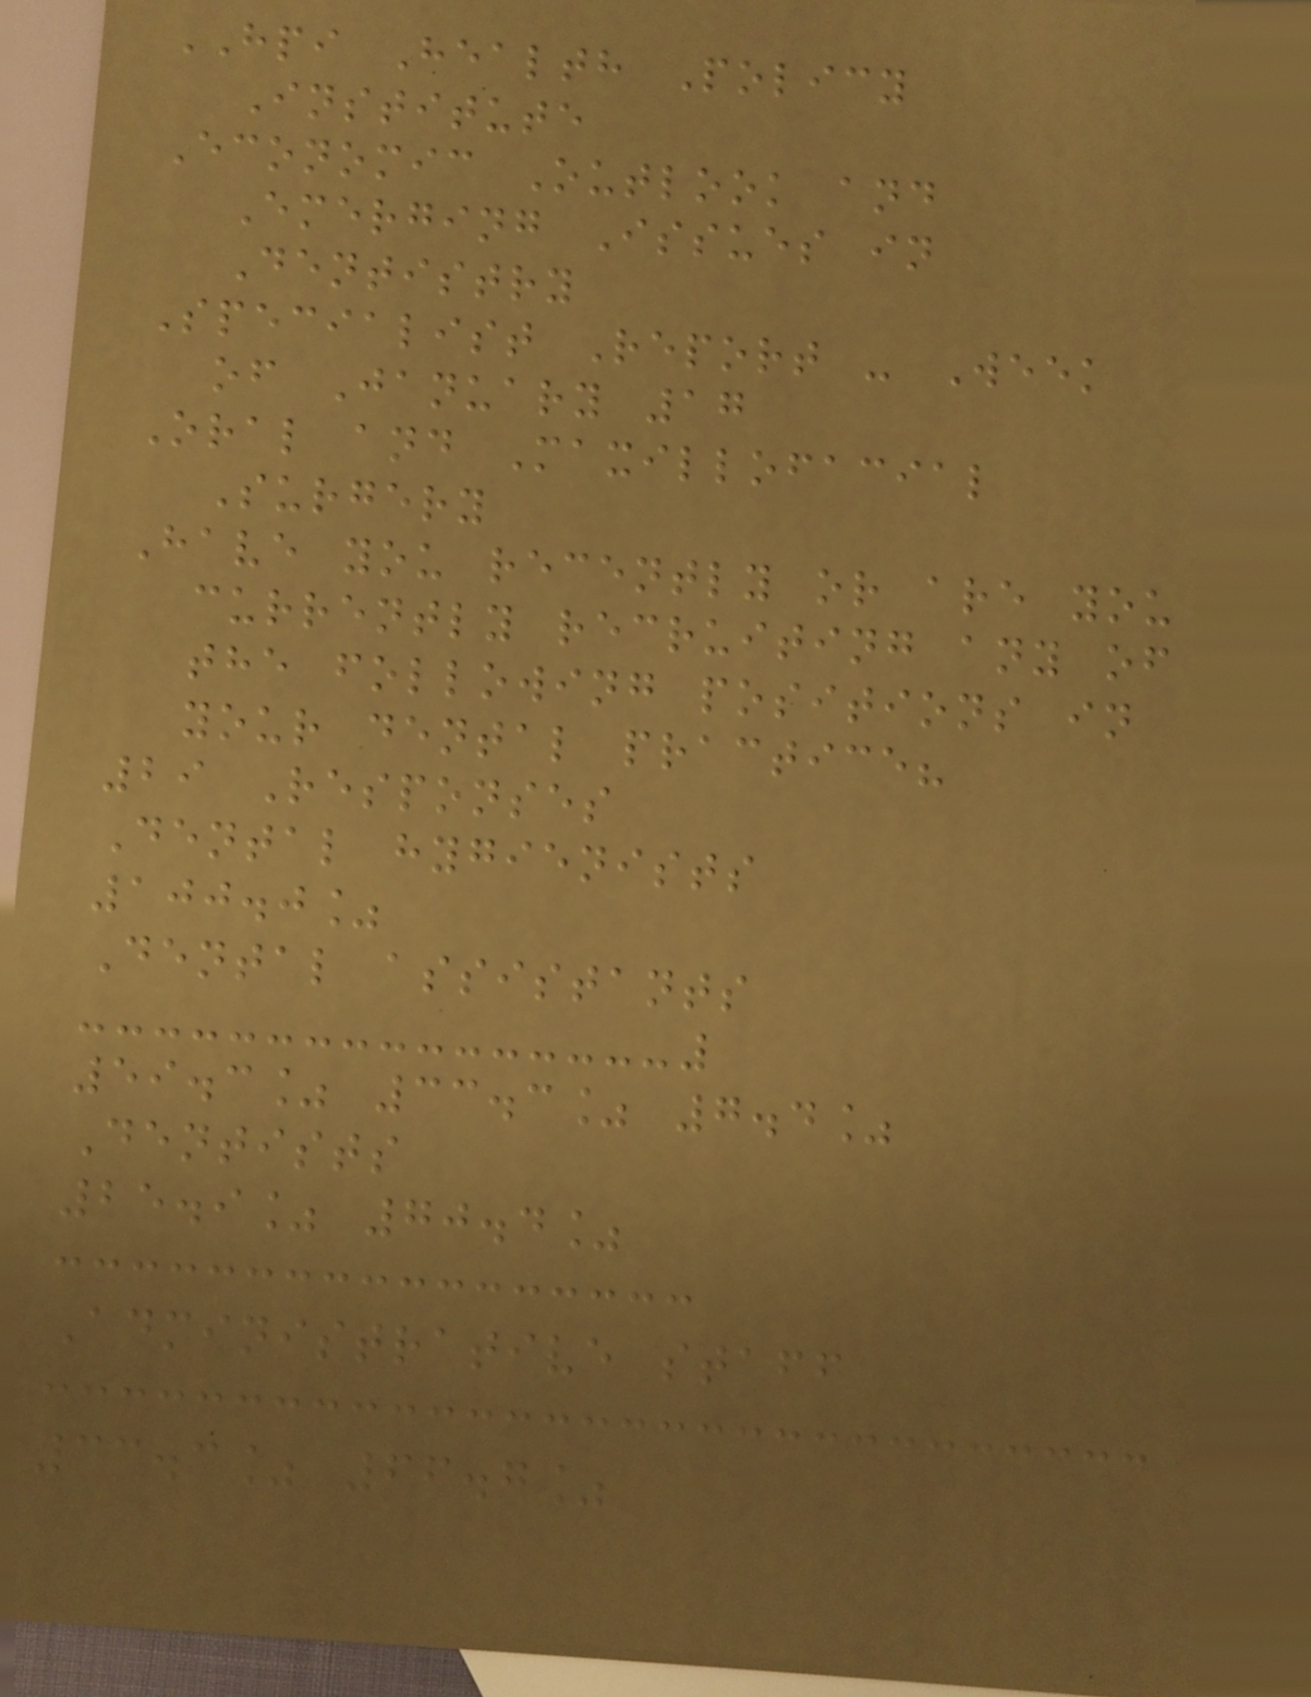HPI Health Policy
Institute
Economic Outlook and
Emerging Issues in
Dentistry
Specialist Report - Week
of January 17
Oral and Maxillofacial
Surgery
Have you recently or are you
currently recruiting any of
the following positions in
your dental practice?
29 Responses
Dental hygienists
100.0%
Dental assistants
59.3% 33.3% 7.4%
Dentists
25.9% 70.4%
Administrative staff
33.3% 66.7%
